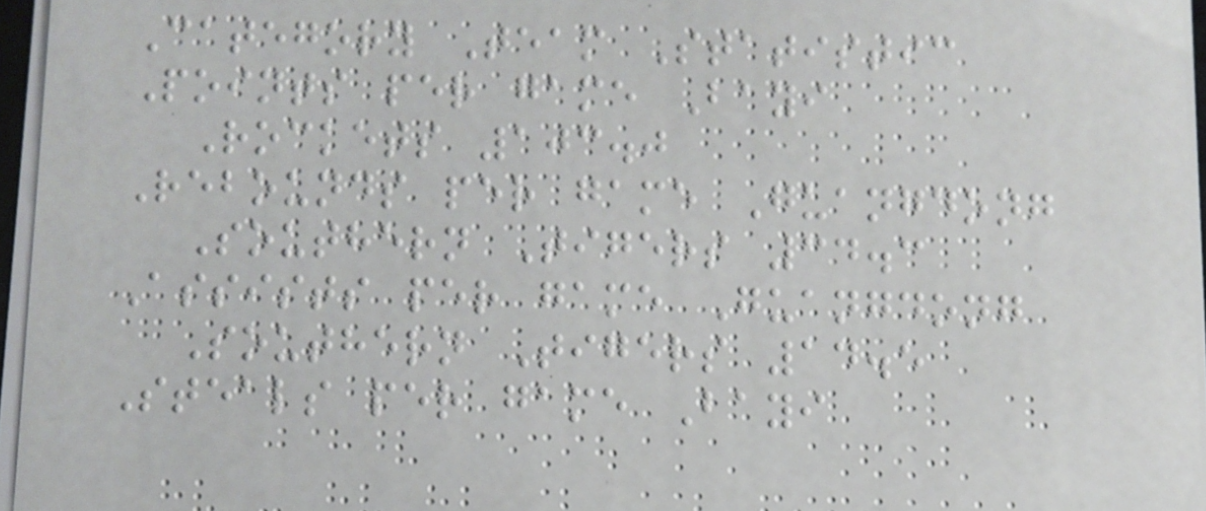Category Team Statistic
Points per game Bayi
Rockets 103.0
Rebounds per game Guangdong
Southern Tigers 34.3
Assists per game Guangdong
Southern Tigers 14.5
Steals per game Bayi
